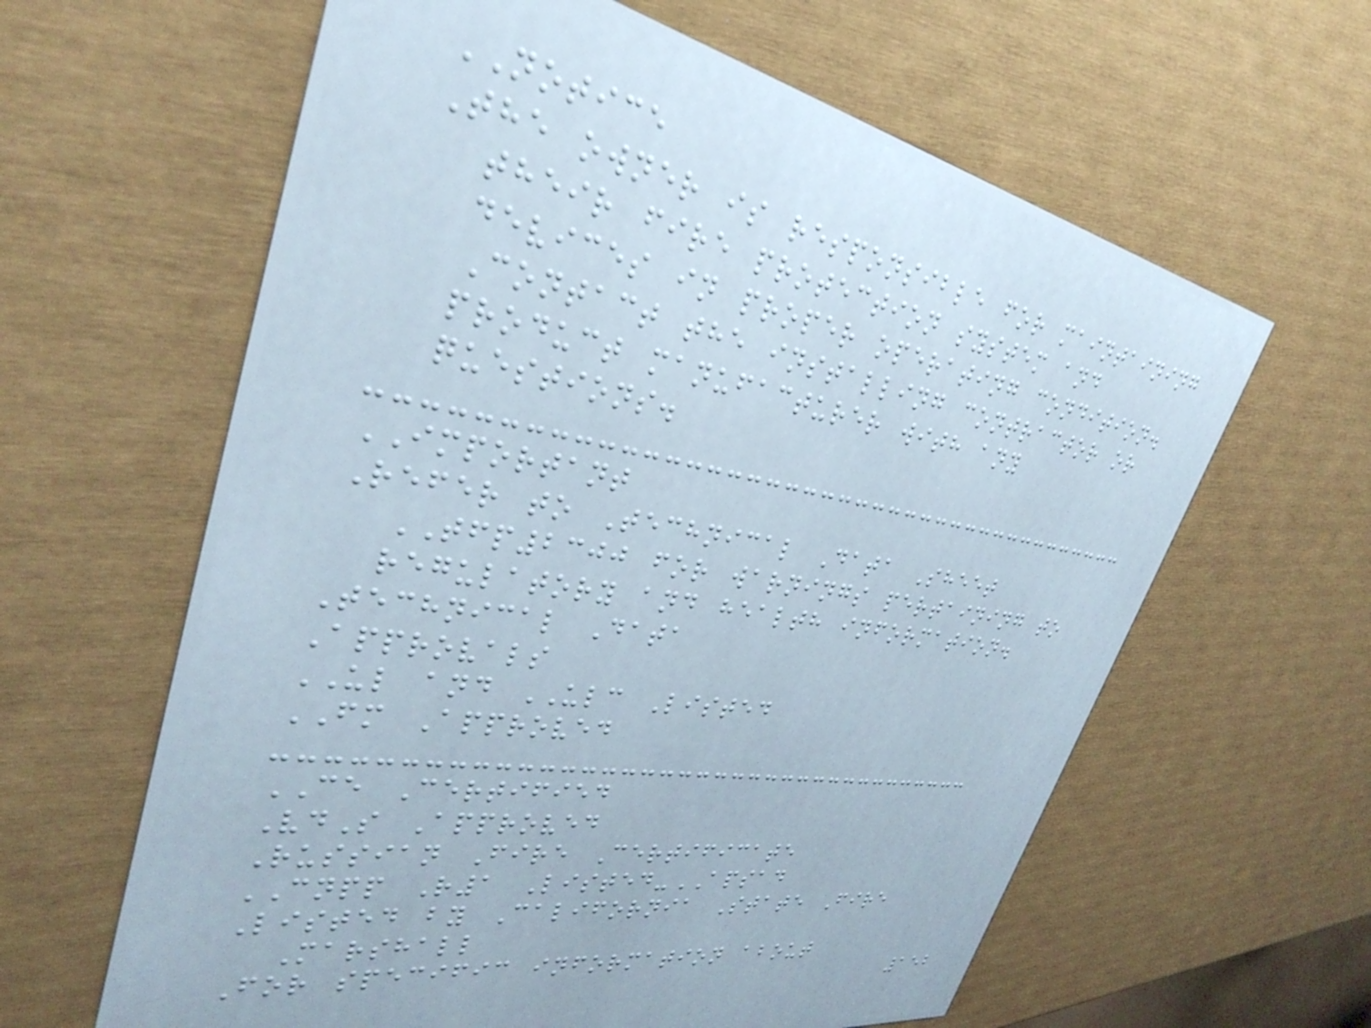NOTICE
The owner is responsible for maintaining
their fire protection system and
devices in proper operating condition.
Contact the installing contractor or
product manufacturer with any
questions.
IMPORTANT
Refer to Technical Data Sheet
TFP2300 for warnings pertaining to
regulatory and health information.
Technical Data
Approvals
UL and ULC Listed
FM Approved
CE Certified
VdS Approved
Russian Fire Certificate
CNPP R1 Listed-APSAD
Listed by California State Fire
Marshall
For specific information about
152
